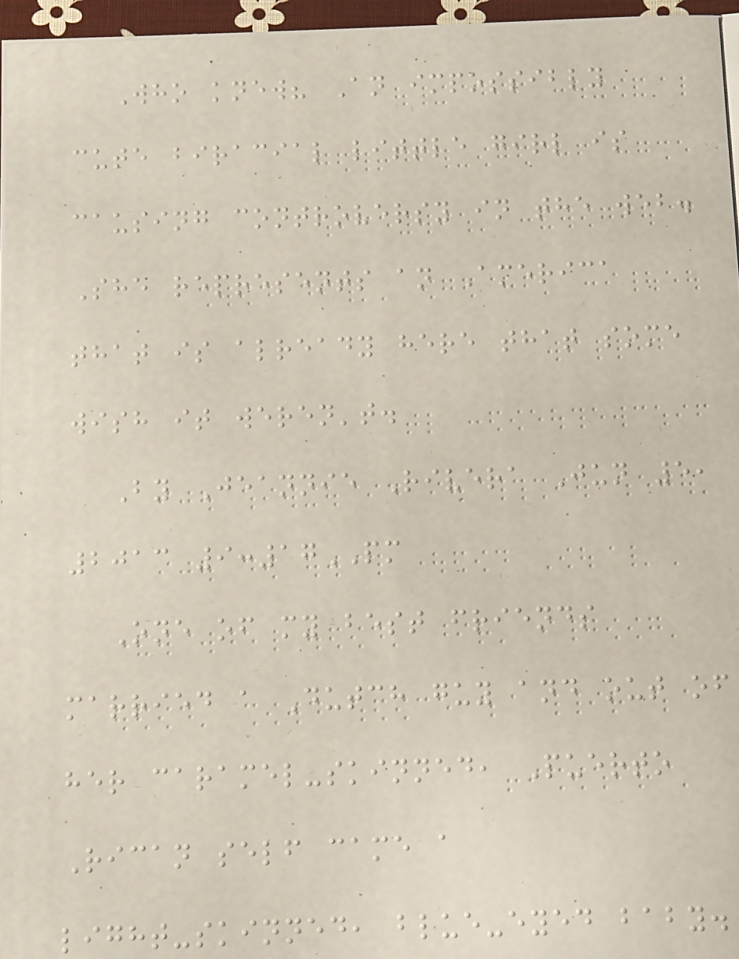Who knew? An impossibly
cute biracial little girl is
causing controversy in the web.
She represents an America
that is already here that some
wish it weren't.
By Jeannie Rivera Jun 5,
2013 9:17PM
One of my best friends
married a Dutch guy and out of
her caramel-skinned, Puerto
Rican self came a
light-skinned, blue-eyed baby.
